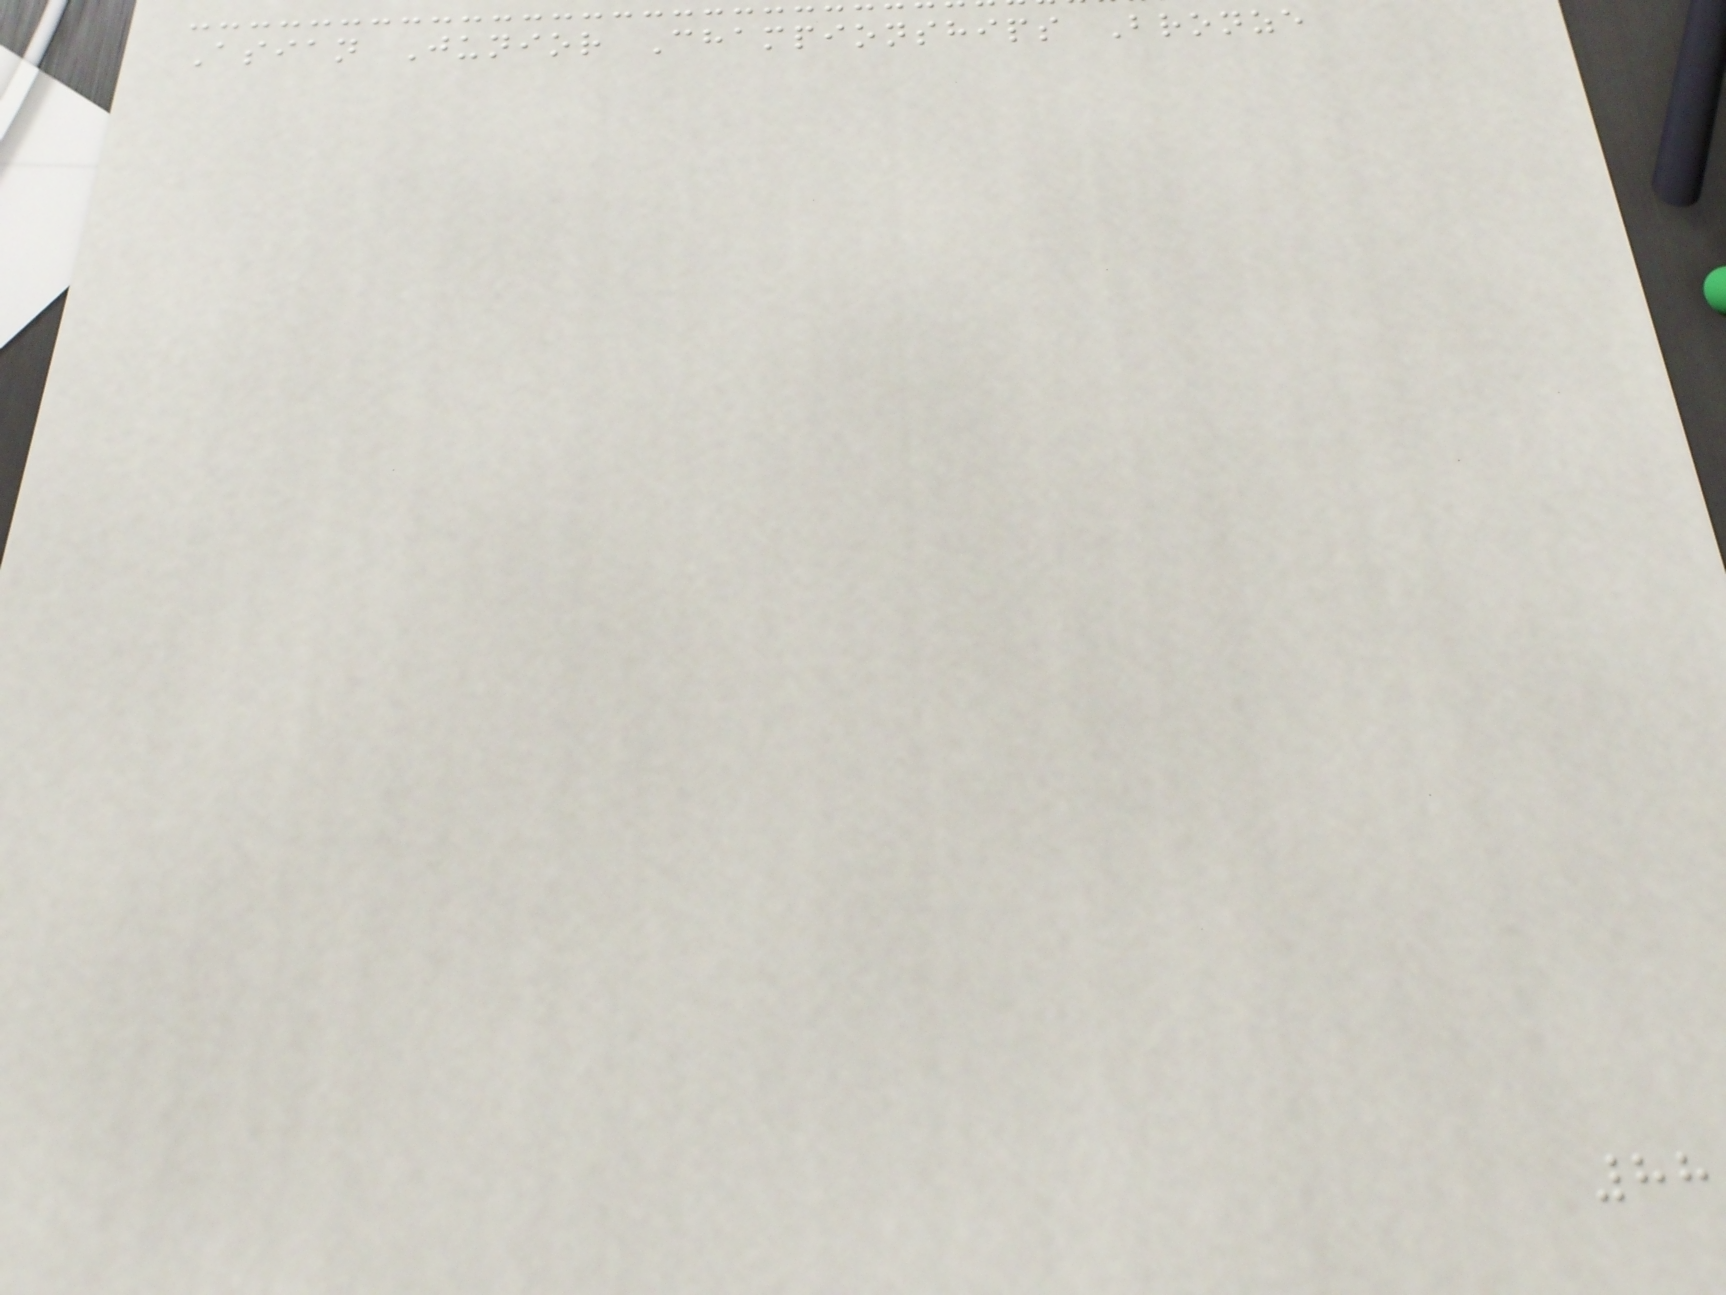Asian Junior Championships Bronze
88
